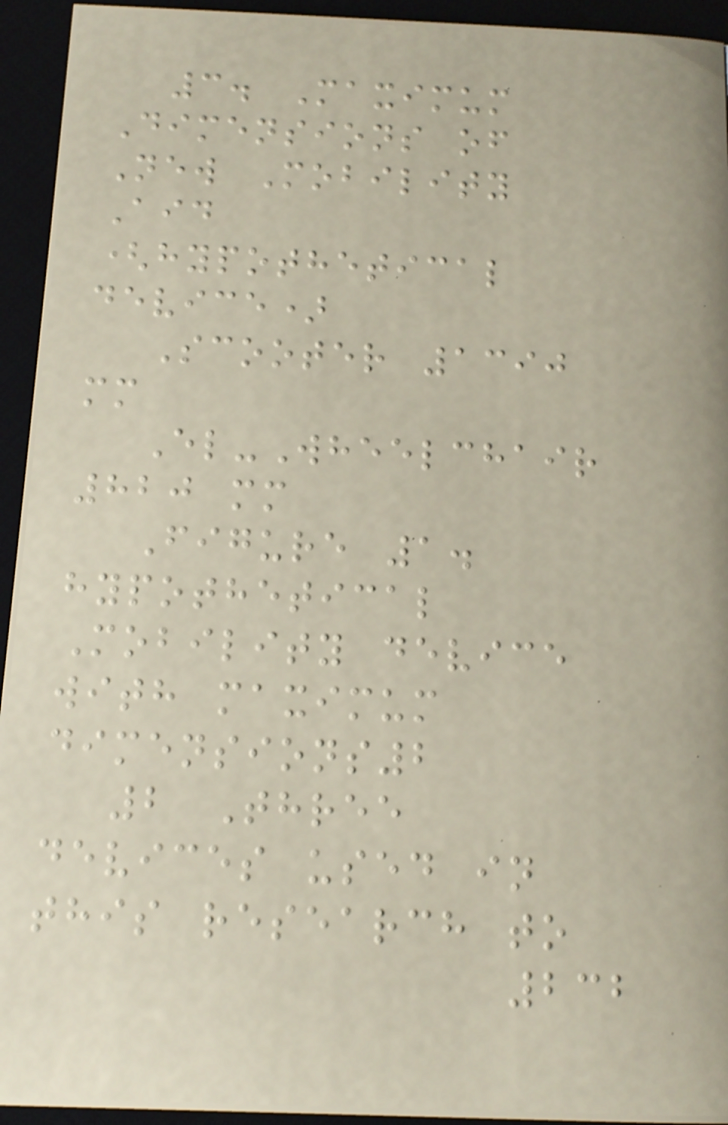3. Maximum
Dimensions of
New Mobility
Aid
(hypothetical
device)
Scooter 1390
mm
El-Wheelchair
820 mm
Figure 1.
hypothetical
Mobility device
with maximum
dimensions2
2 Three
devices used in
this research to
232
